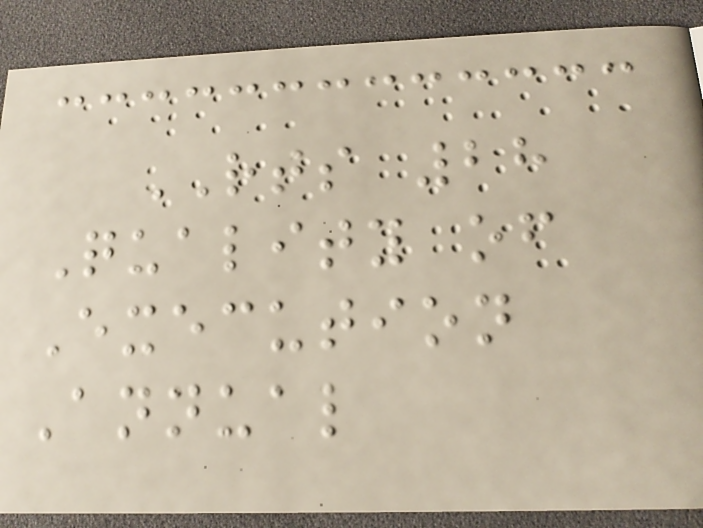RTS 28
Quality of
Execution
Annual
